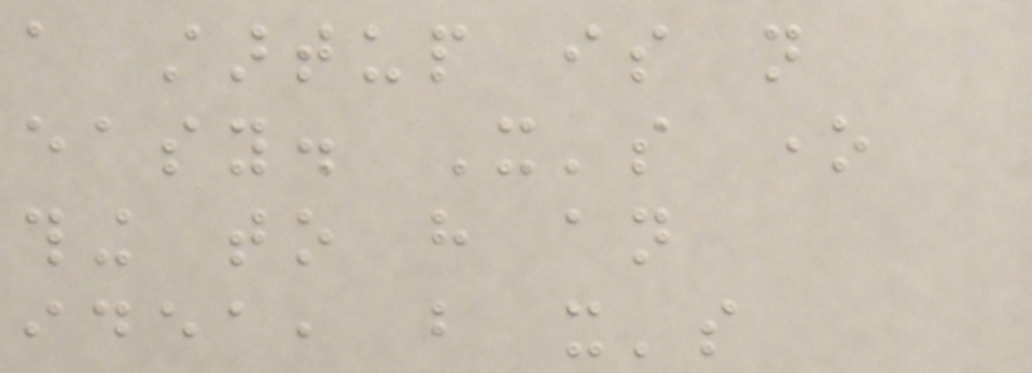a startup is not
easy. It's one
thing to have an
idea, but it's
